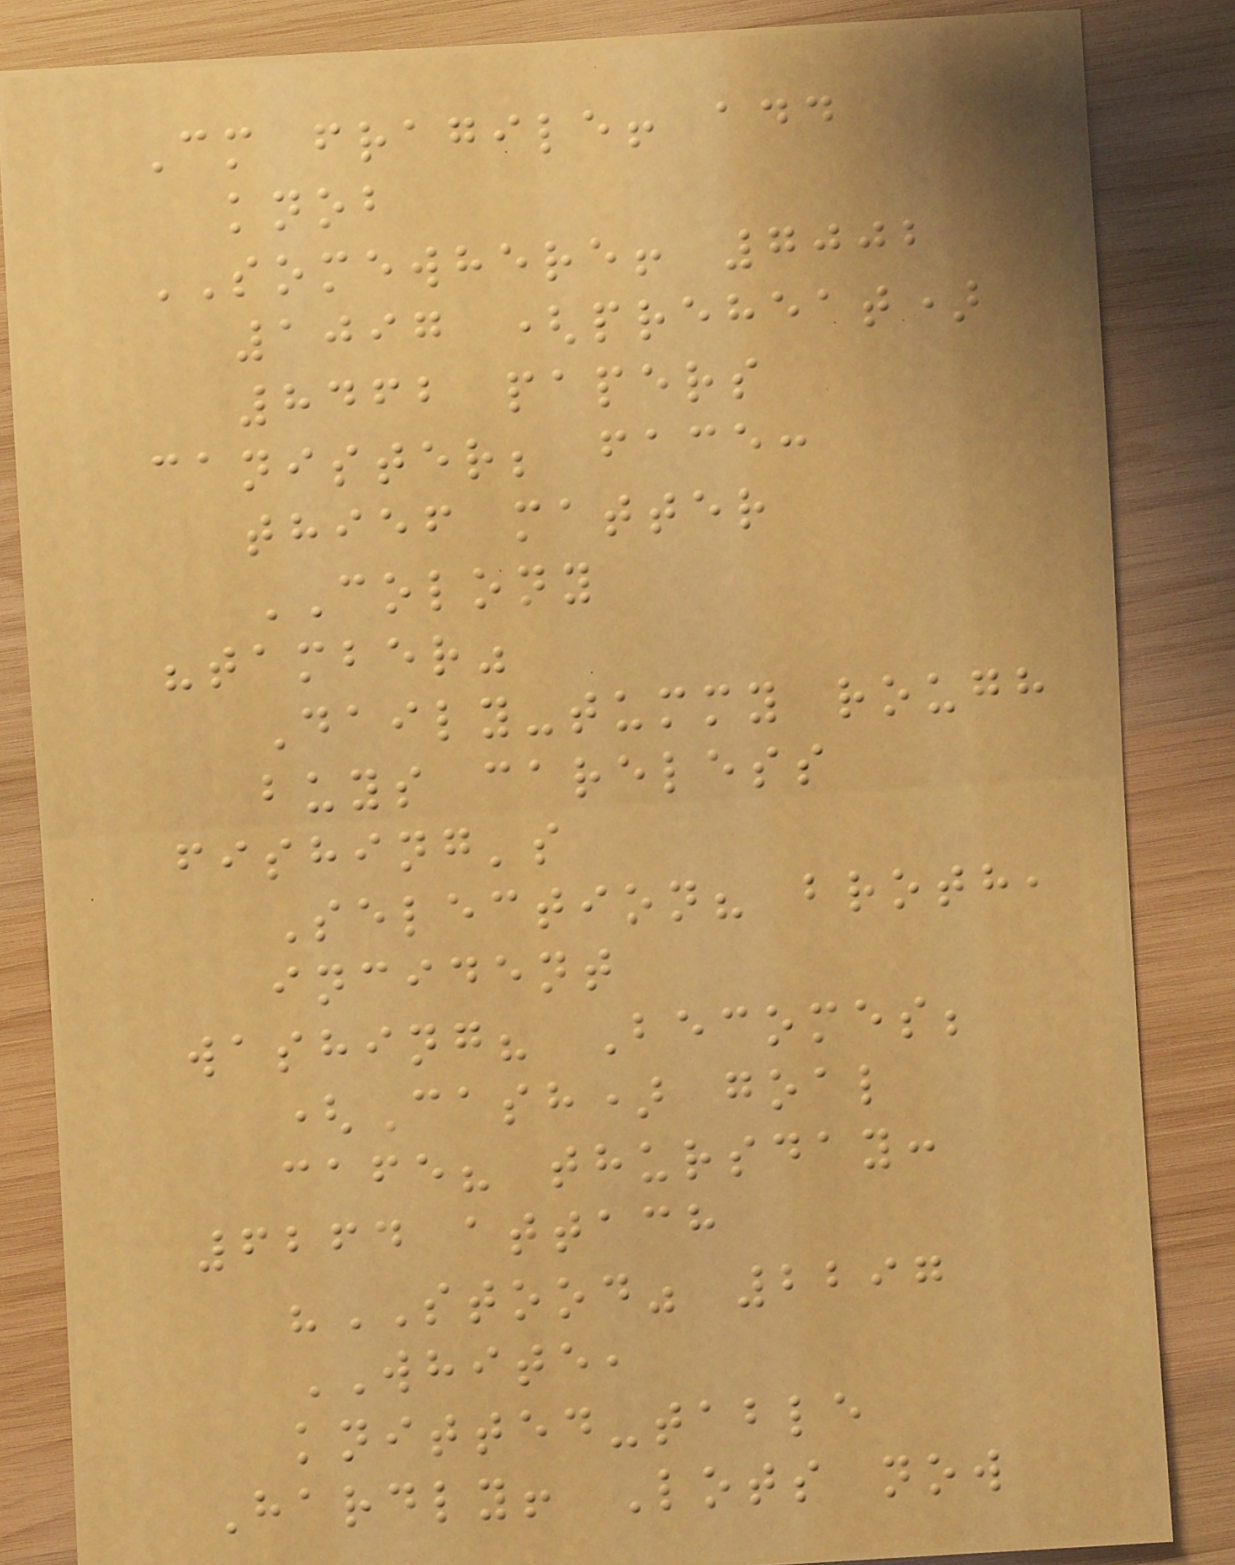Cm fragile! add
knob
SOMEWHERE! 7002
1097 (preheat)
8462 papers
canister; face:
thief matter
COLONY
"tamber"
Daily-tummy rough
buys careless
fishing's
Selection? broth,
incident
washing? Becomes;
(Cash) goal
cafe? thursday:
6264 attach
"STOOD" 2297
WHITE,
knitted-table
Hardly! Lots now
